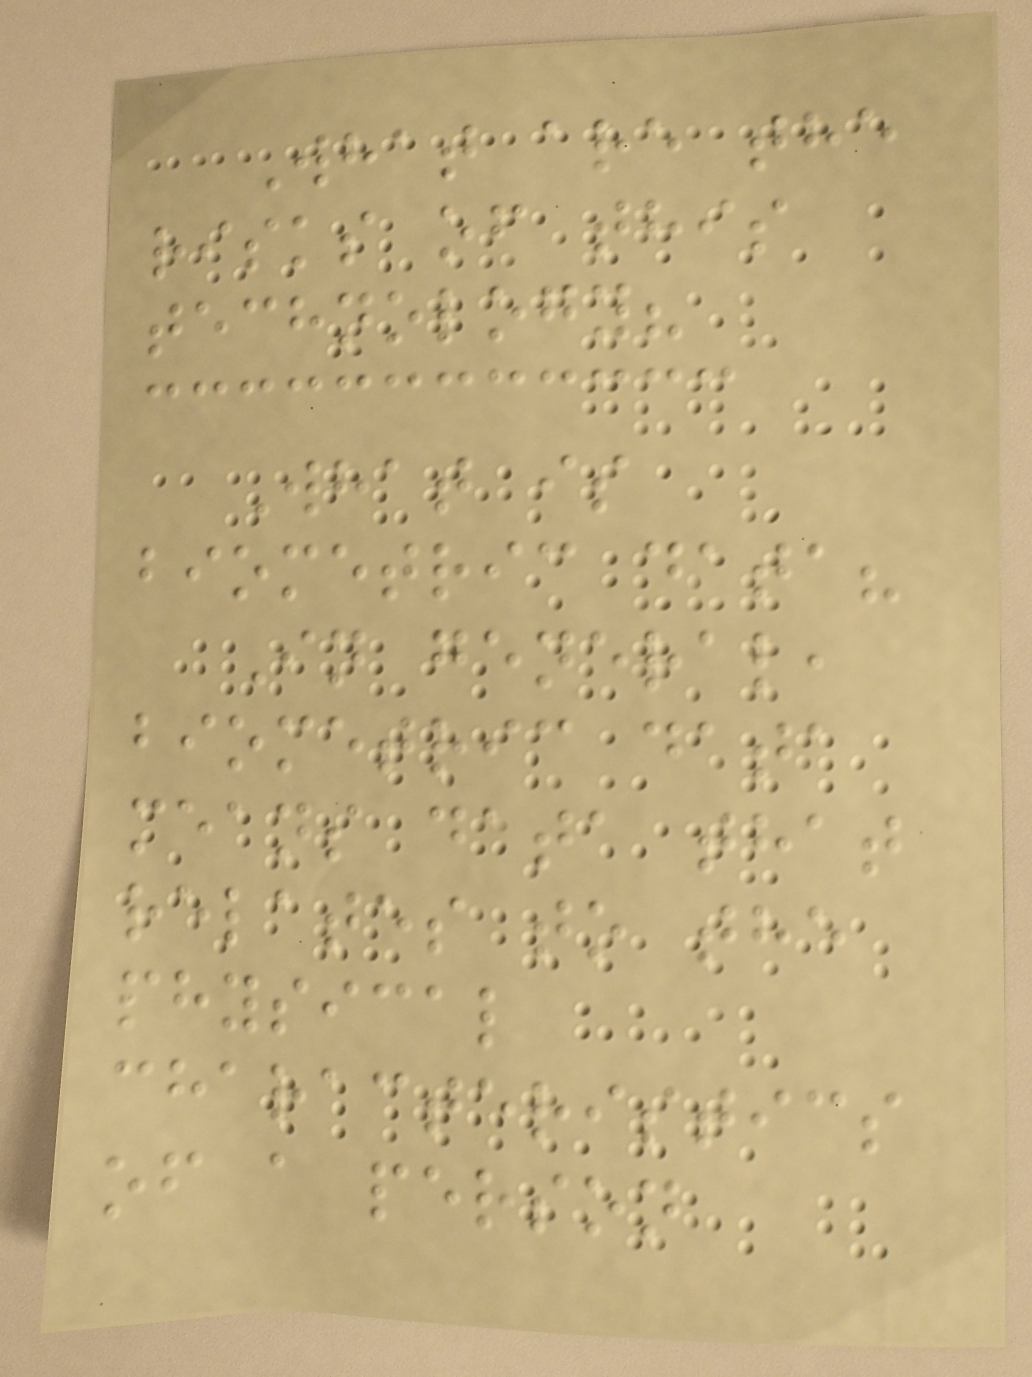What are the
risks of this
technology?
What is
biometric data?
In general,
biometric data
means data that
relates to the
physical
characteristics
of a person
